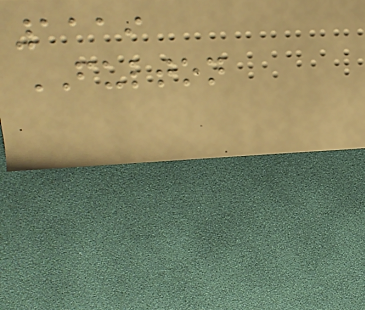1119
FULTON
